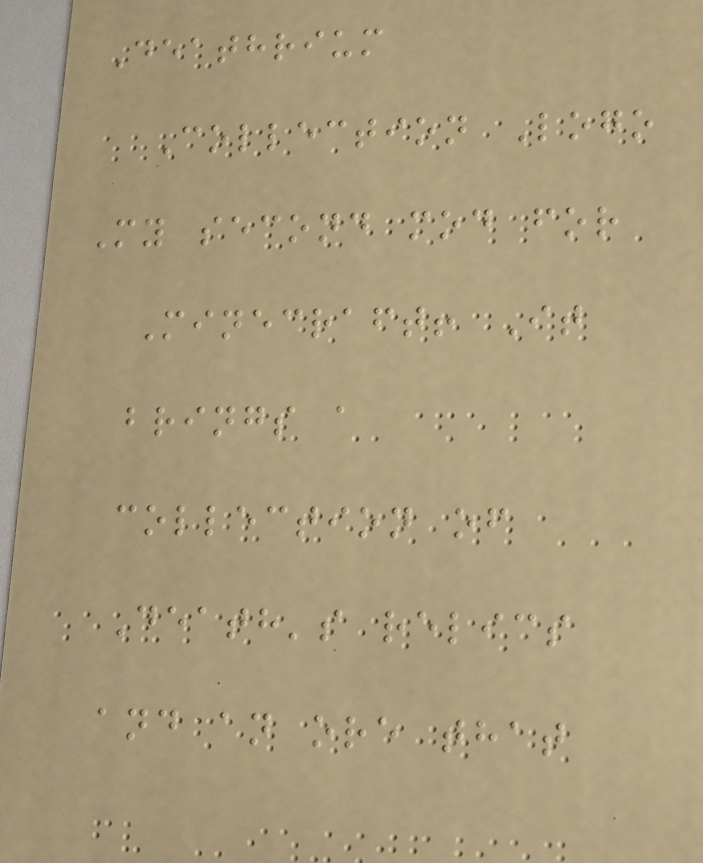Deathrium
Collection Logo
My second mod for
Minecraft! It
brings a
collection of
Death's relics
and an ore that
